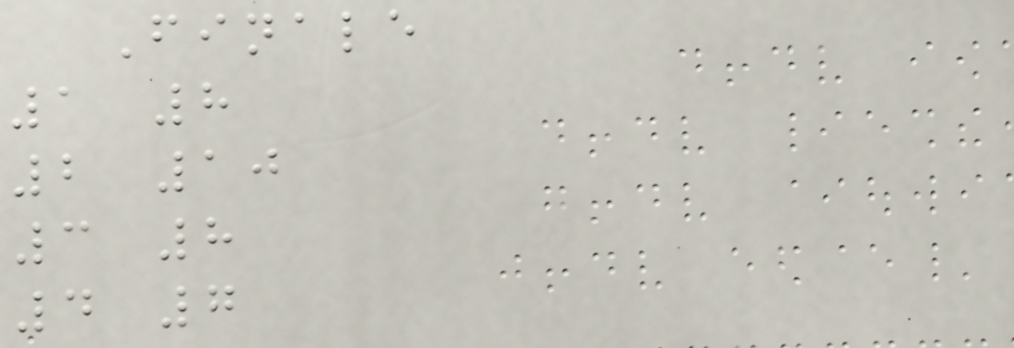Finale
1 8
2 10
3 8
4 7
